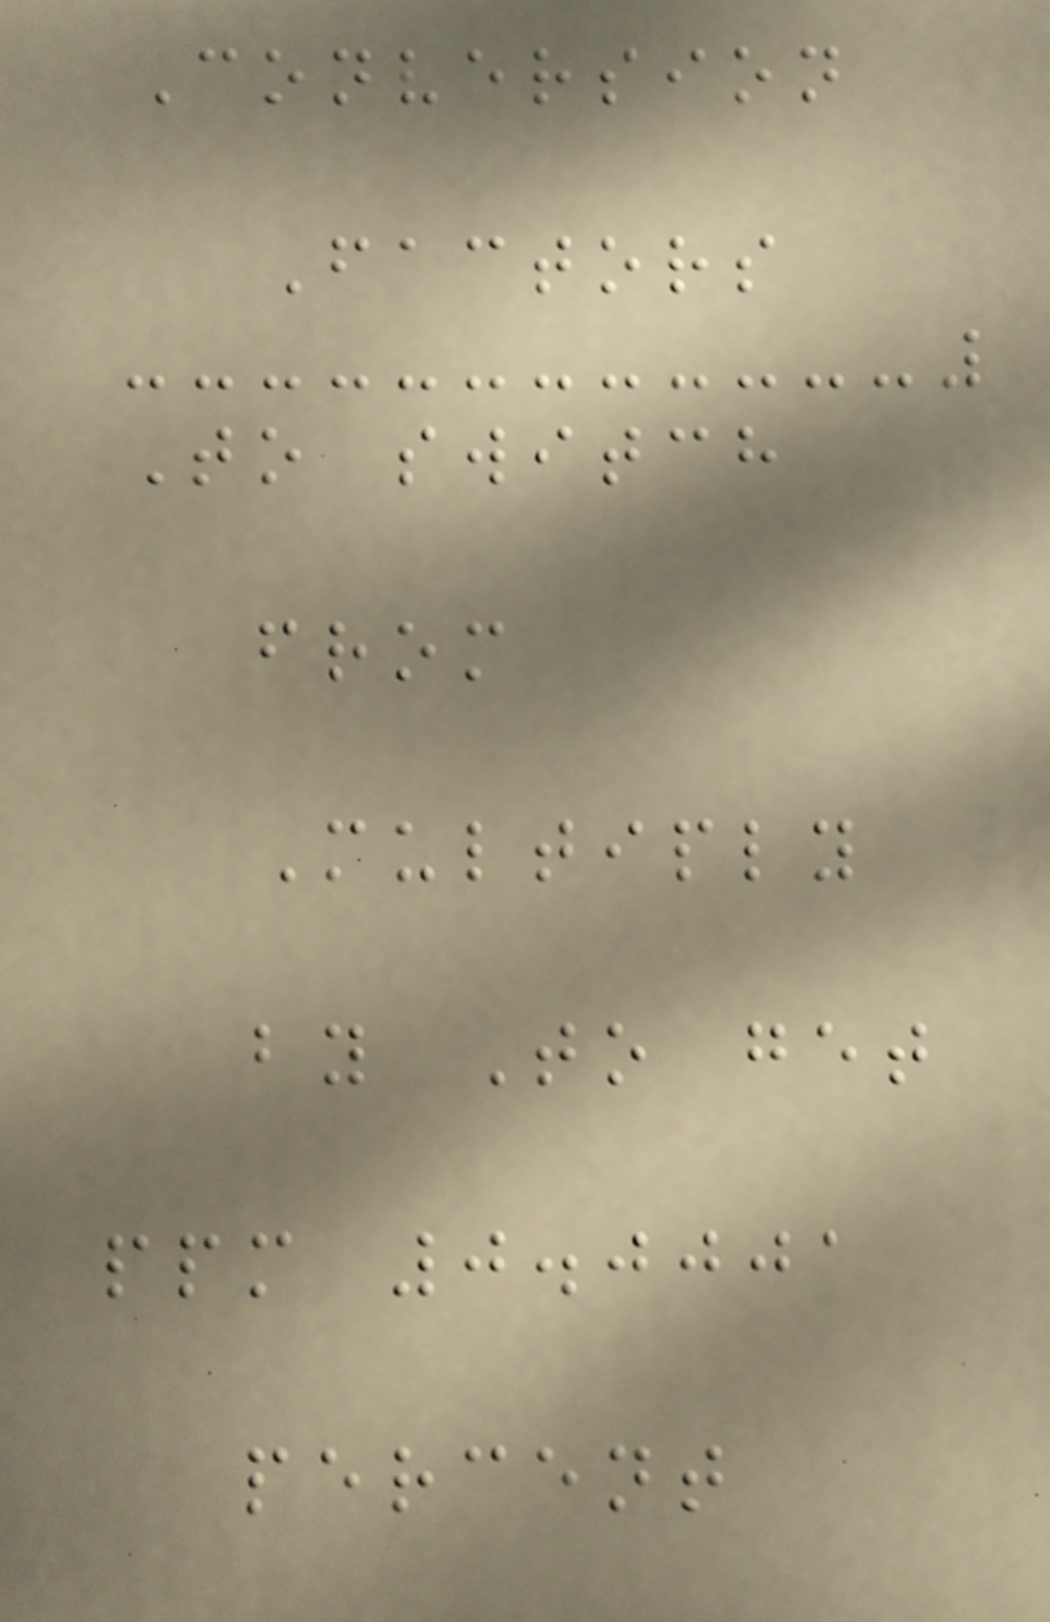Conversion
Factors
To switch
from
Multiply
by To get
ppm 0.0001
percent
